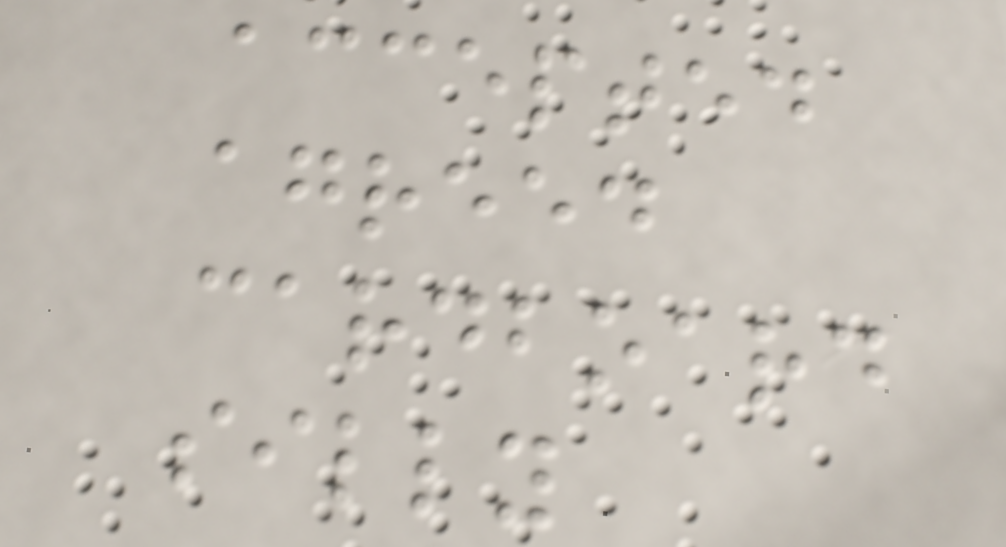accepted
agreed
cardboard
silly
